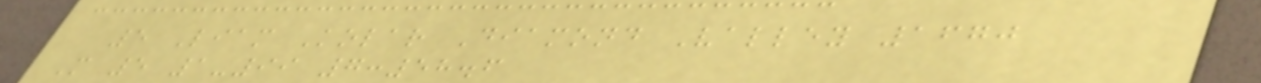5 Liam Kolar Diamond Valley 1670
M 5 1-99 7:58.6
